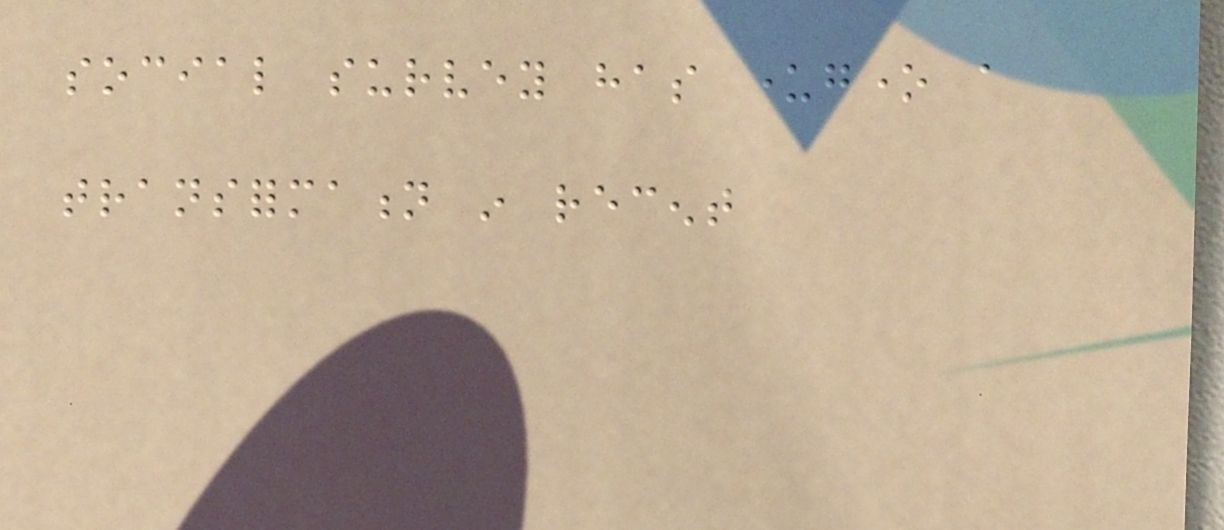social survey has undergone a
transformation in recent
